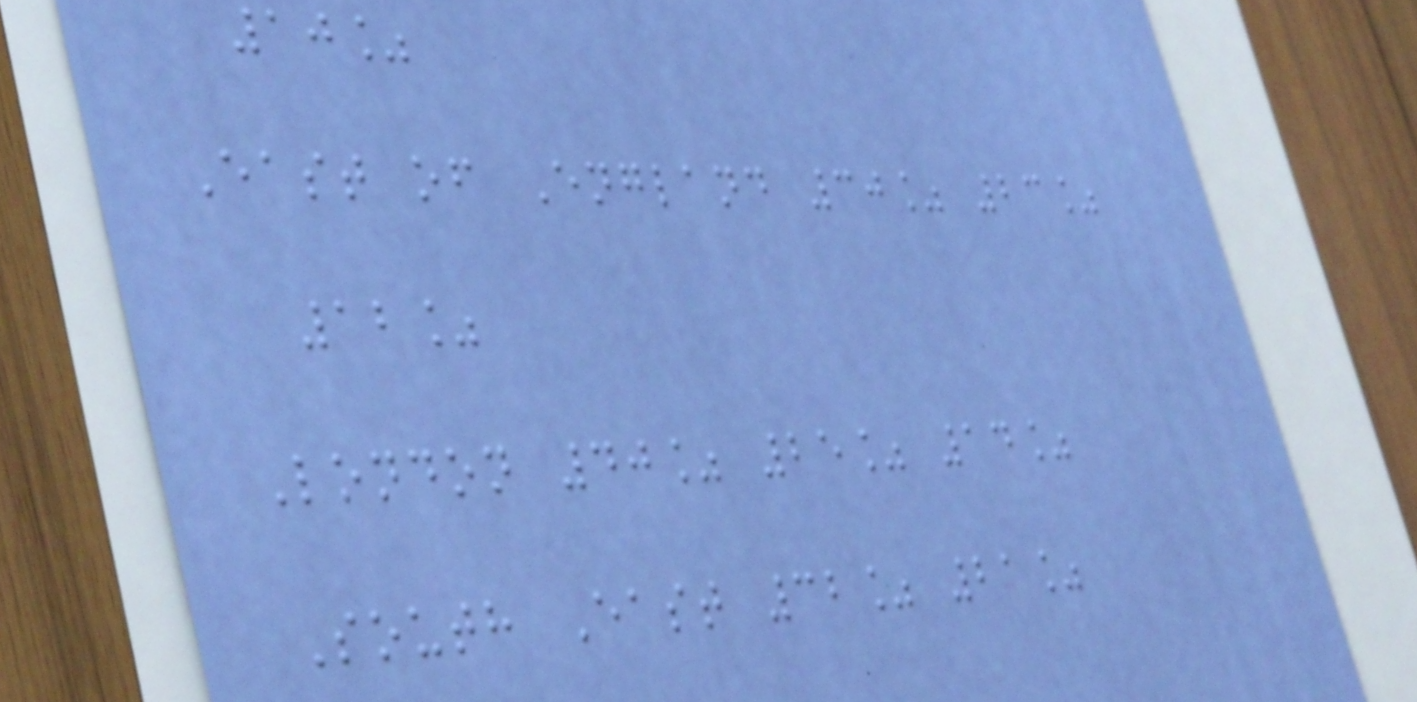10%
East of England 30% 23%
12%
London 40% 25% 14%
South East 32% 21%
